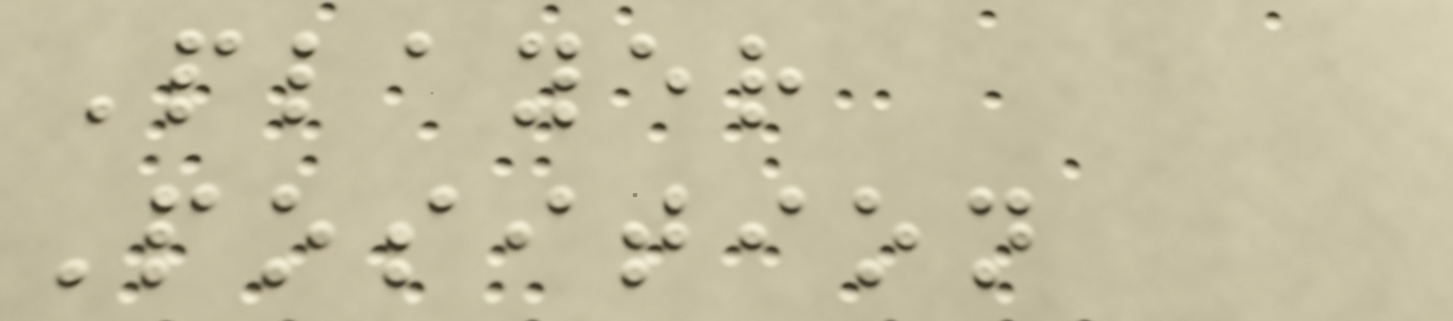Player
Position
